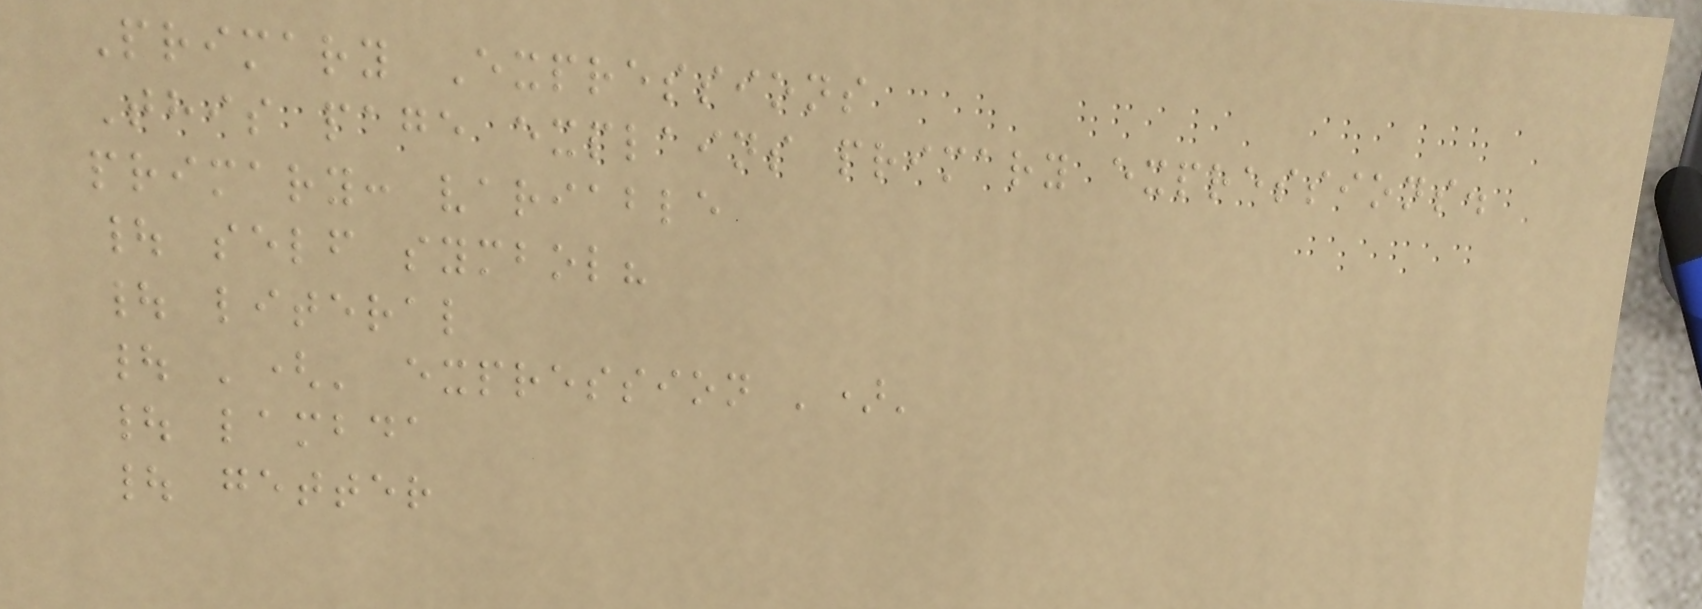Primary Expressions
This page explains primary expressions.
primary: variable
| self symbol?
| literal
| '(' expression ')'
| lambda
| getter
